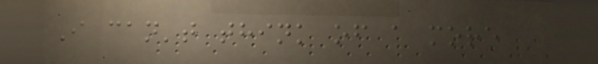I can't think of a more
